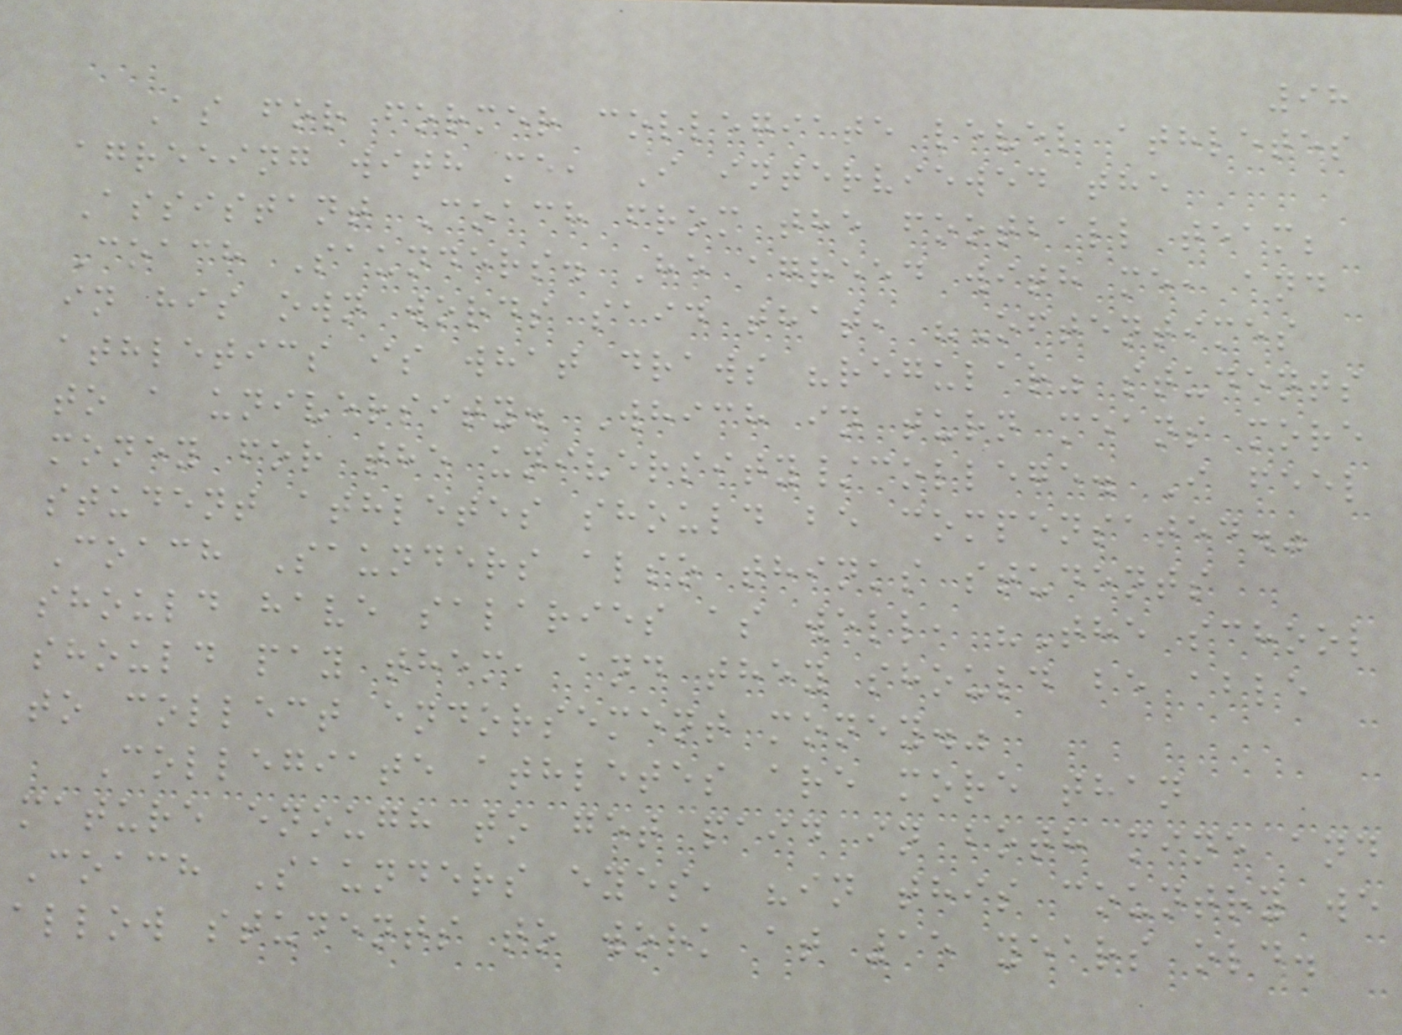98
As for former collegiate level athletes
agreeing with me, I interviewed the
Assistant Coach from the football team;
Coach Saunders. He agreed with me, and
in his own words said that, "Oftentimes
athletics is what draws "regular" students
to a university. Which in turn means more
money for the university/college. I feel
student athletes should be compensated."
Coach Saunders also thinks students
should have salaries as well, "The school
should pay them, and they should be able
to collect endorsement money."
Collegiate athletes are more than
mature enough to get paid in both mine and
Coach Saunders eyes, "in this country we
allow students to work at 15 years old.
